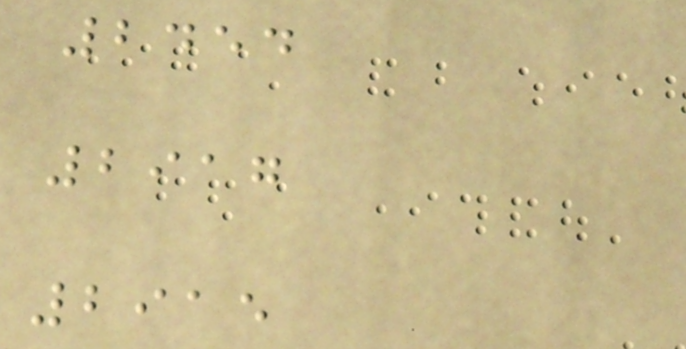2454
2917
2915
